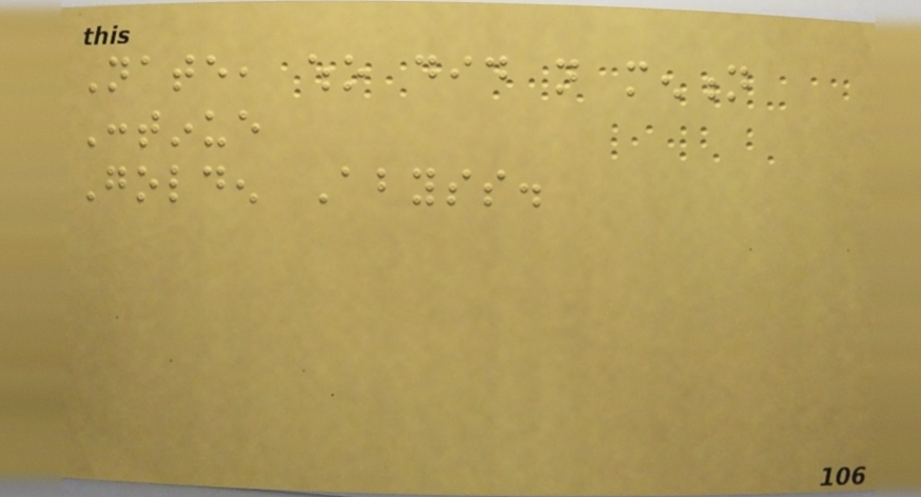Nate, who did not mention
Continue
Golden Abyss.
